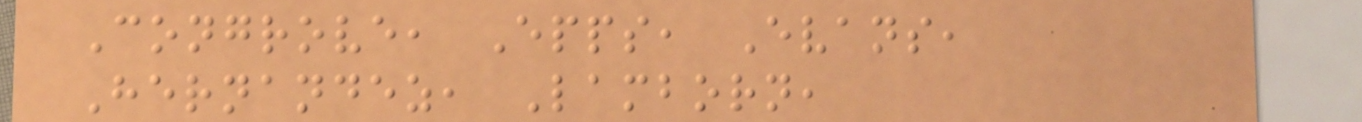Congrove, Epps, Evans,
Hernandez, Lamborn,
